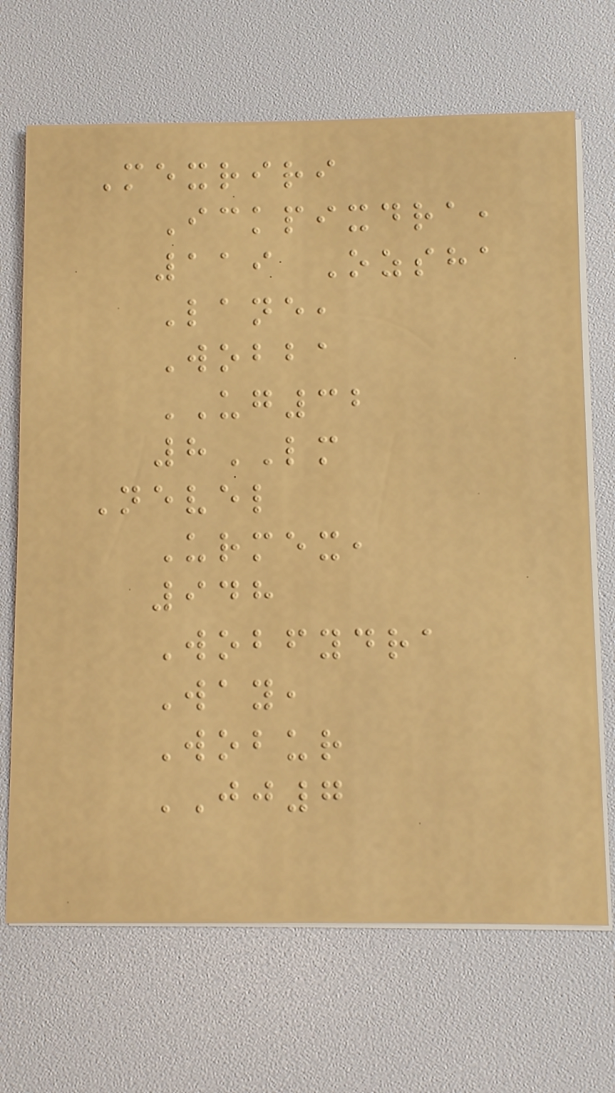Mexriri
Ickpixdra,
119 Ozsha
Lane,
Wobba
UG32
8LM
Nevel
Urmex,
948
Wobfydra
Way,
Wobur
JJ7
